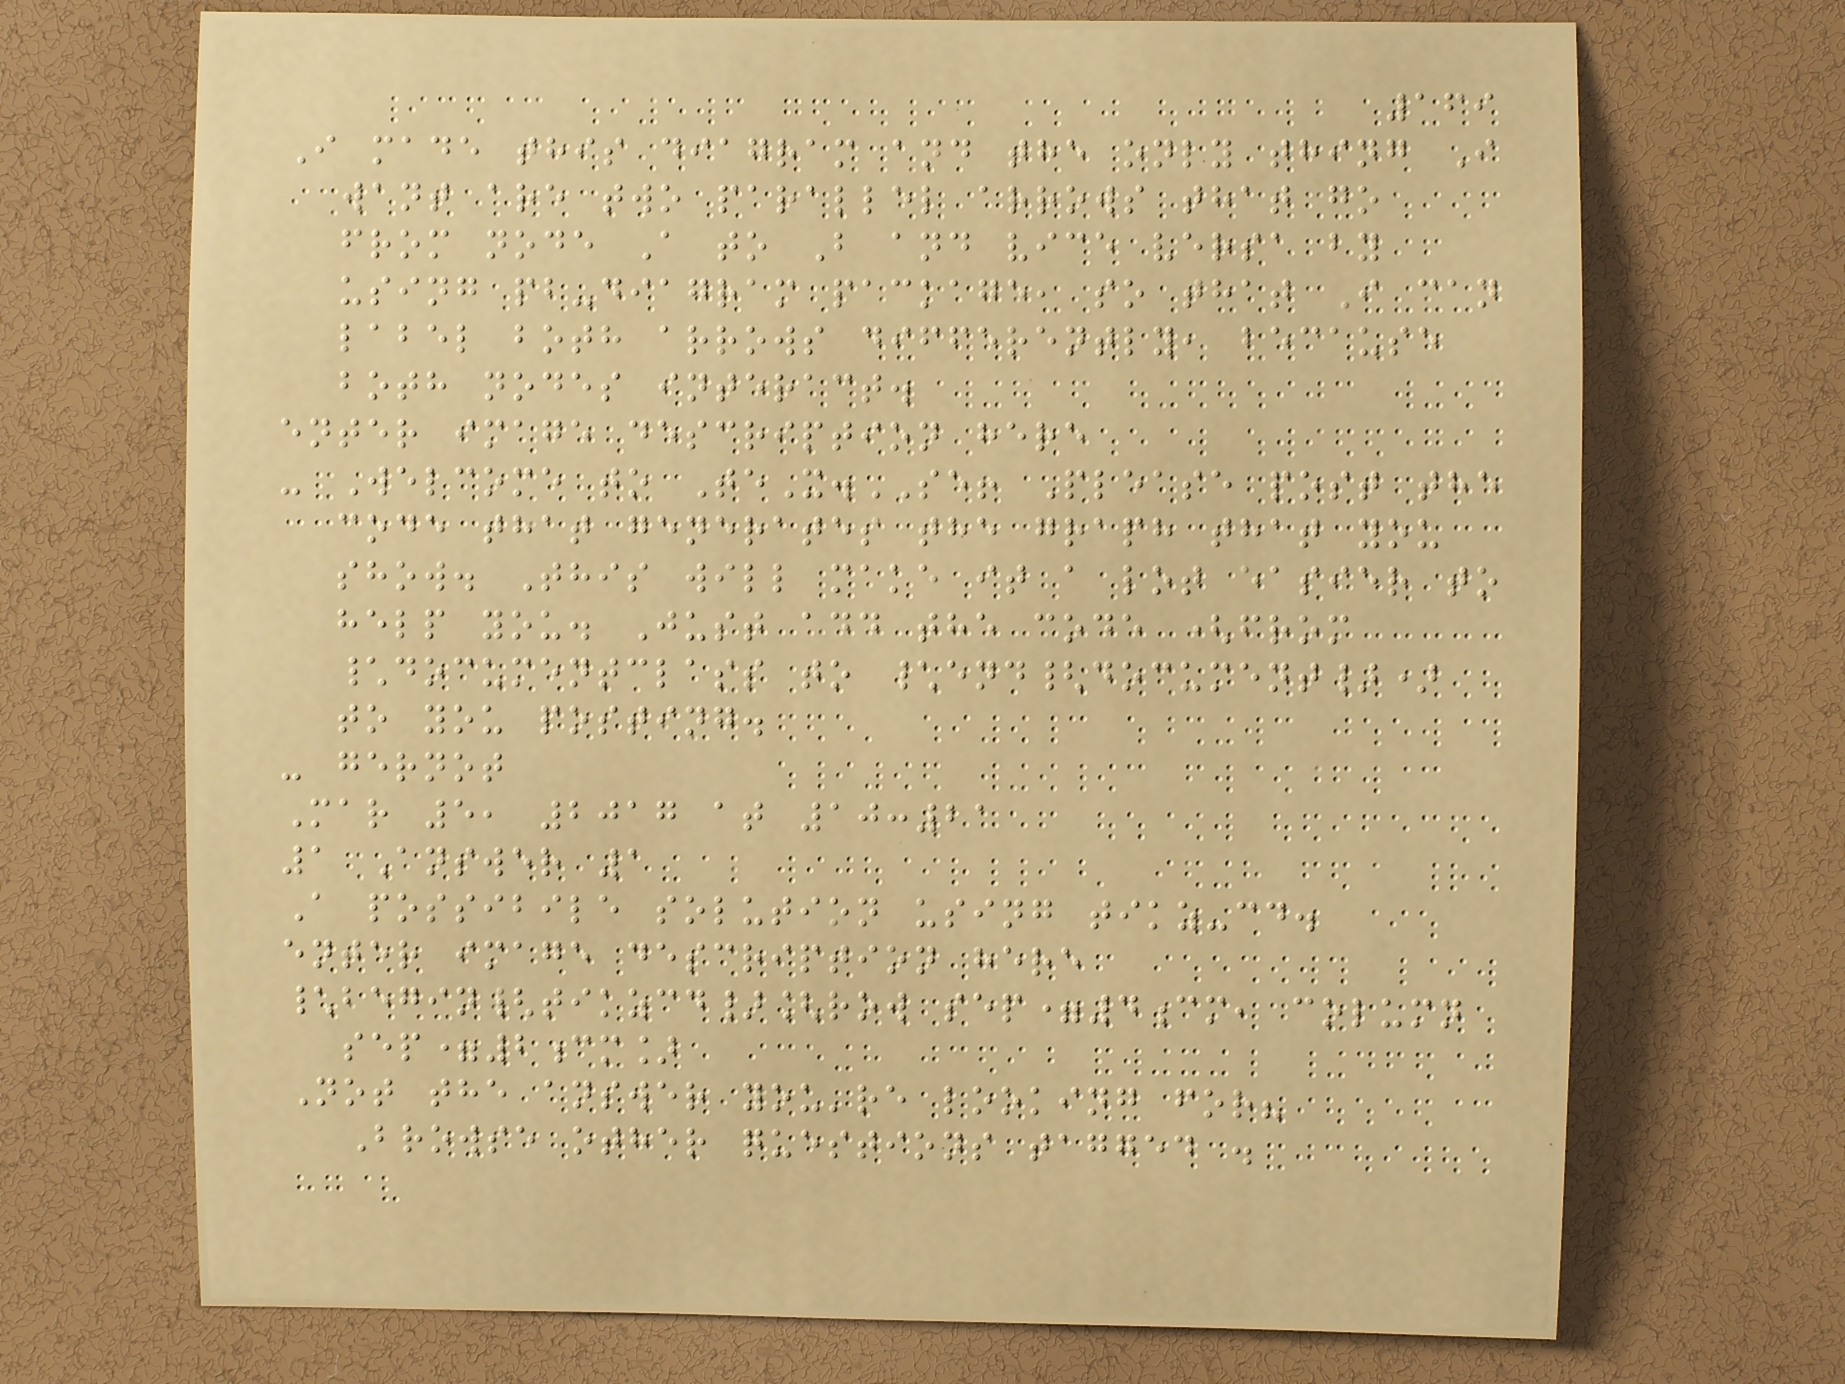169
I made this diagram and the only thing I
want are two parallel arrows that go
from node A to B and vice versa by
using pb-diagram package, so that I can
label both arrows differently, because
both nodes interact.
enter image description here
- Welcome to TeX.SE! Please post the
code that generates the graph that you
show. This will make it a lot easier to
help you. Just add the code (from
\documentclass to \end{document})
to you posting.
- gernot
Mar 5, 2017 at 10:21
1 Answer 1
A possibile solution using tikz-cd.
enter image description here
\begin{tikzcd}[row sep=4cm, column
sep=2cm]
Not the answer you're looking for?
Browse other questions tagged .
